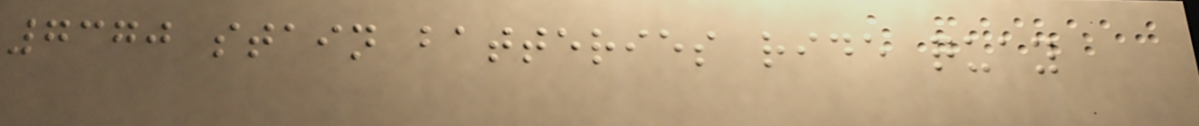7370 stain batteries ride quay
